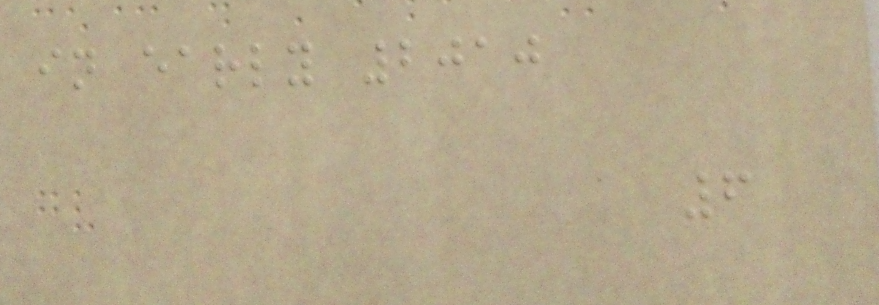in early 2010
6
